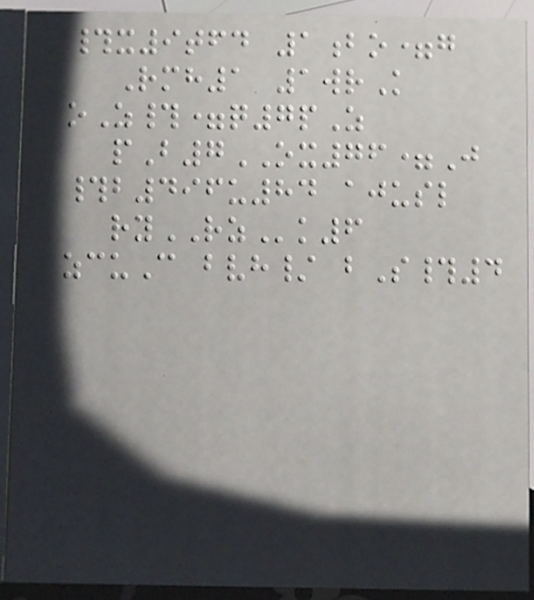#x9tfd 1bo=g
Rmh1 1wrK
oZ#=q7pZ
pB7OX76=J
#b496u84 ajusl
ryRZk6
zcuC bvh/ bS#4
